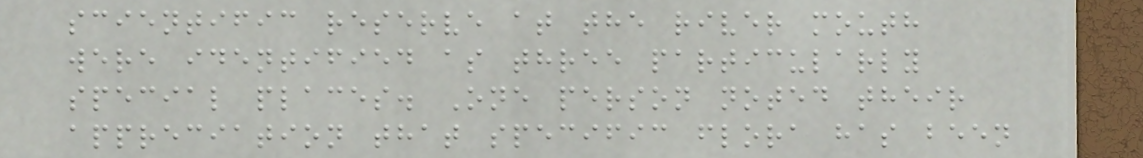scientific reserve at the river mouth
were identified as three particularly
special places. One person noted their
appreciation that specific flora has been
